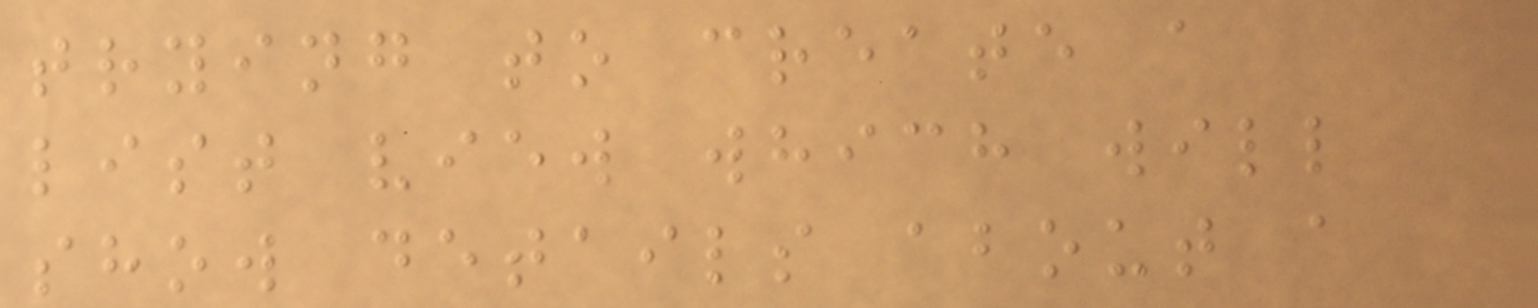trying to create a
list view which will
show details about a
